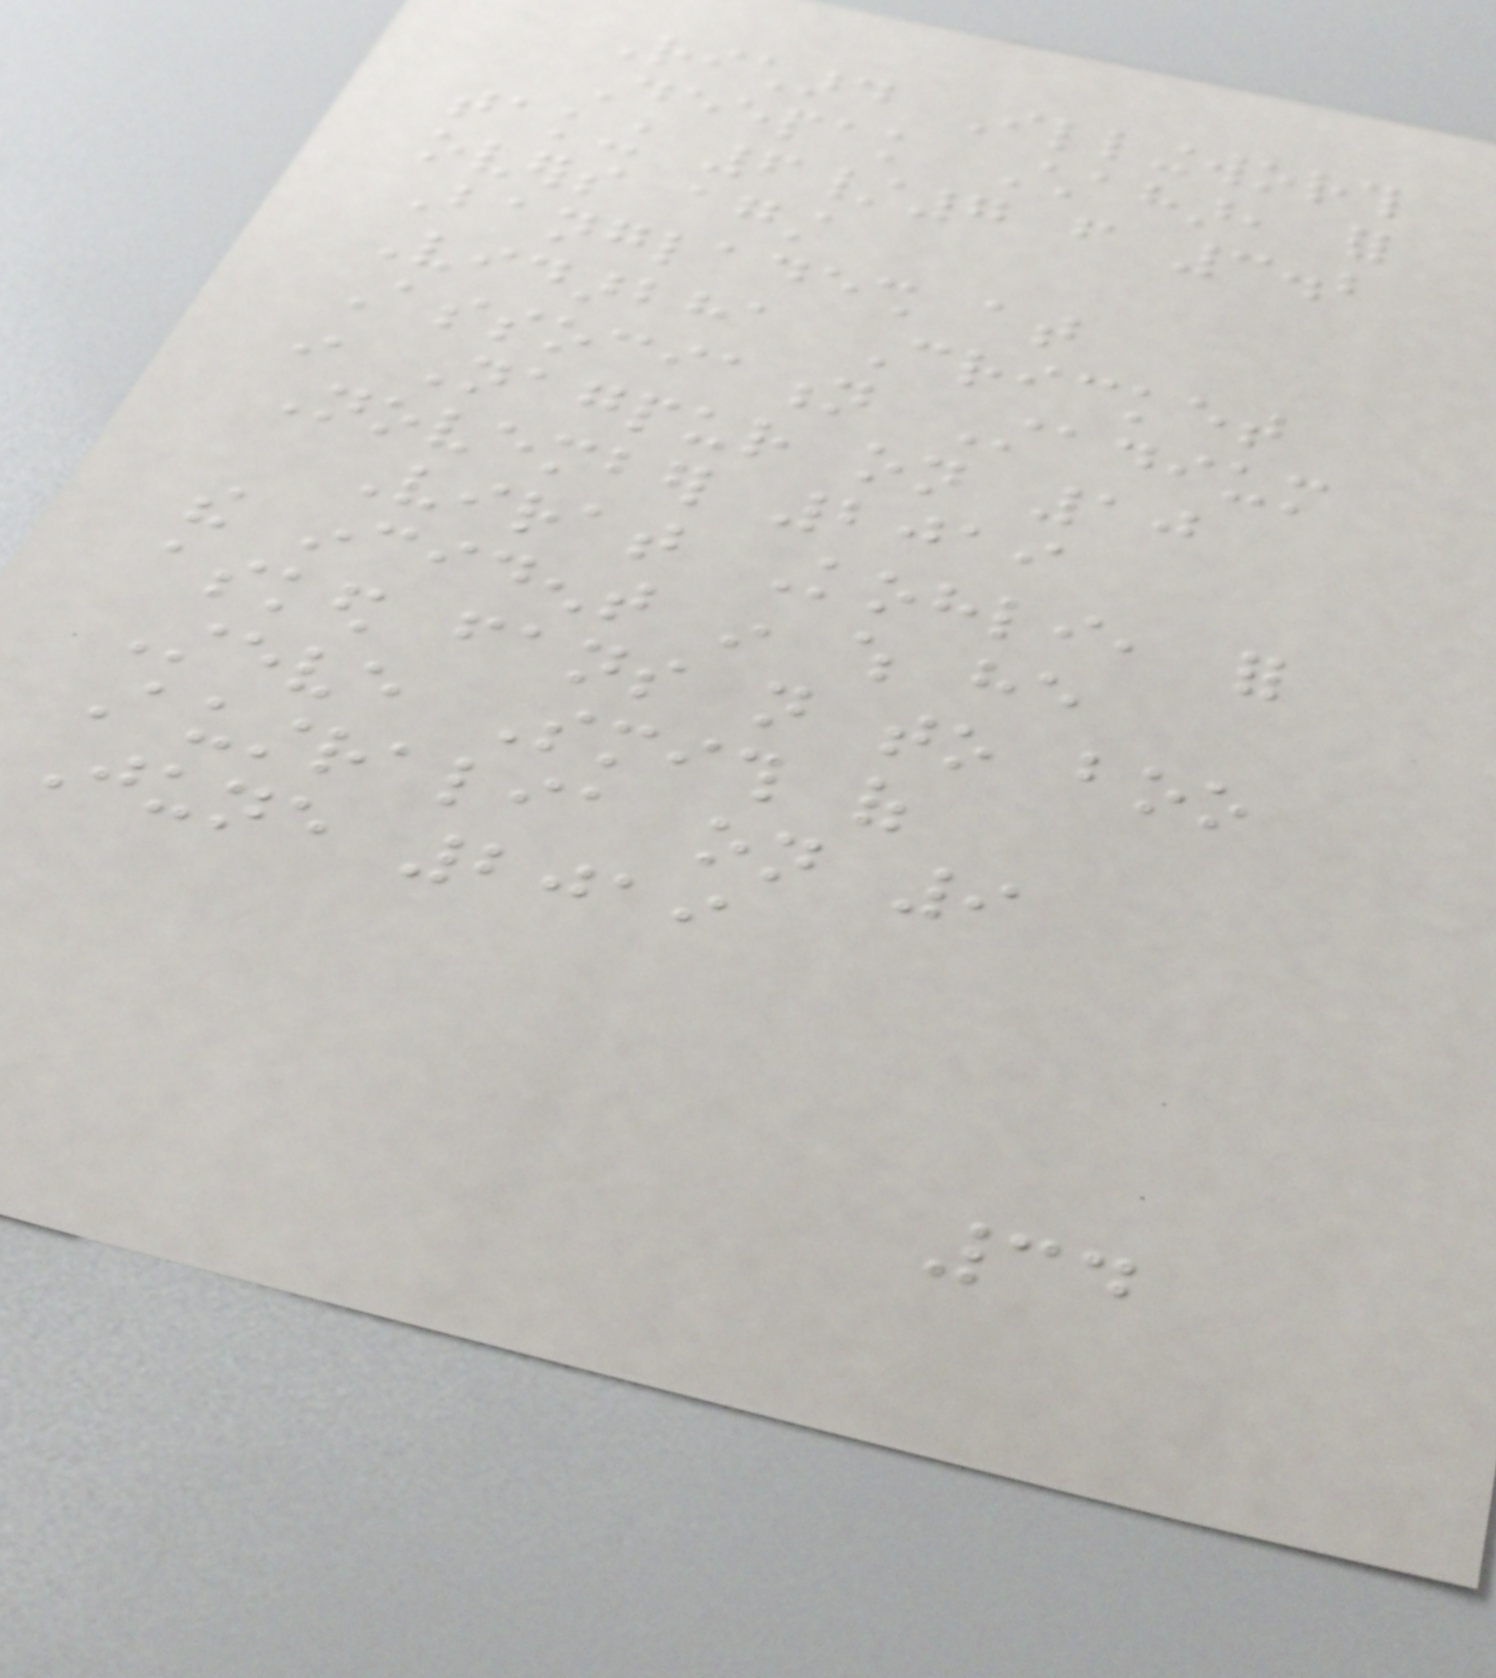Richard Illingworth
Deepak Chahar, for
taking 6/7 from 3.2
overs against
Bangladesh at
Vidarbha Cricket
Association Stadium
in Nagpur on 10
November 2019
Virat Kohli, for
the incident in which he
asked fans not to boo
Steve Smith of
Australia on 9
June 2019
34
